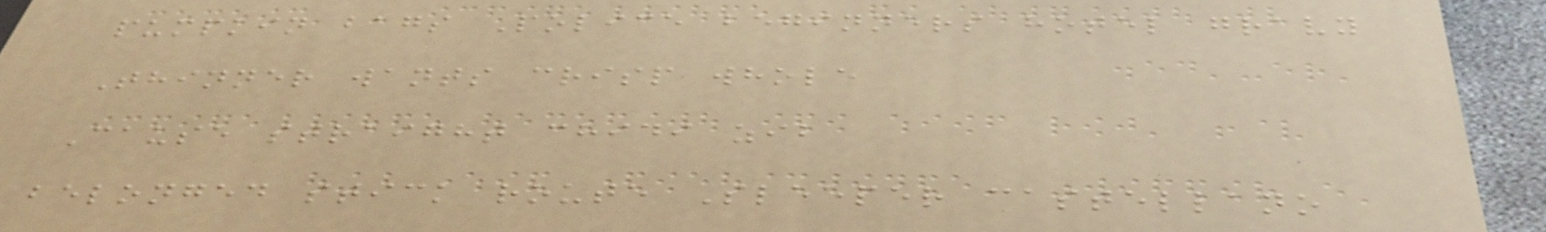pumpkin bags Police beginners hotel gravy
Thinner wants crisp whole
Cause straight chidi zib
belonged stick route Sleeper castellano
